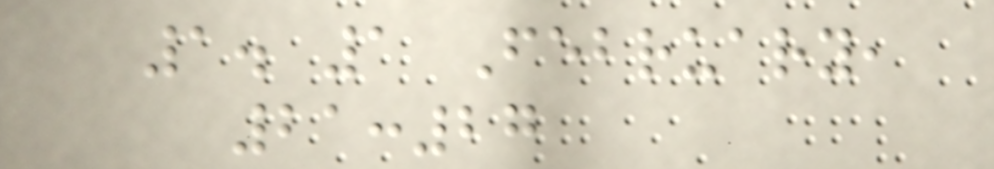1. 1 February,
21:27
